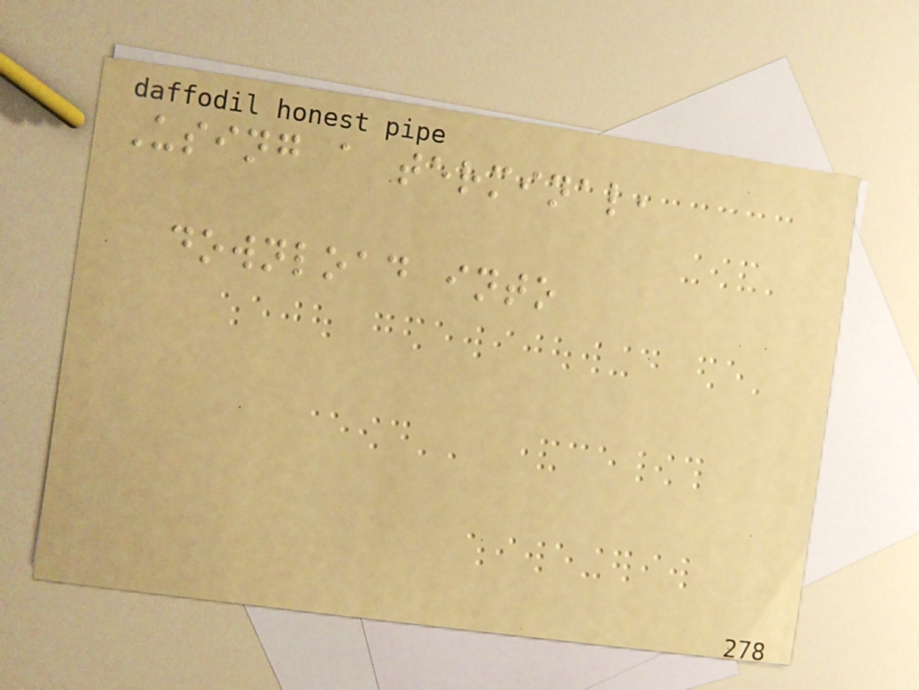Using a terminal,
download into
